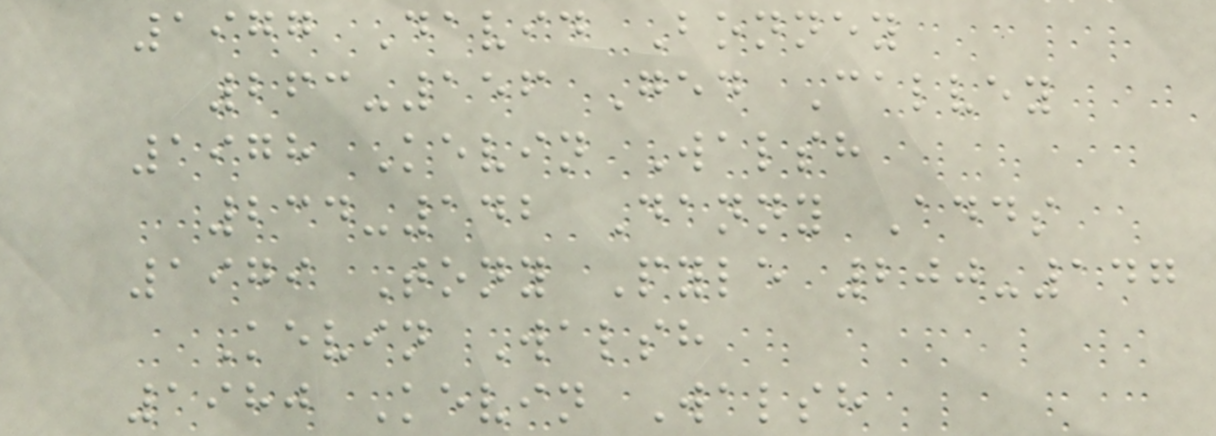1977 David Bonney
263-156 Ged Calvey
1978 Kevin Walsh
234-142 Danny Adds
1979 Tony Pyle 200-147
Kevin Walsh
1980 Kevin Walsh
